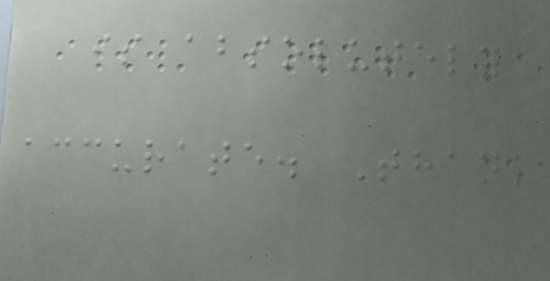is absolutely
accurate. Thank
